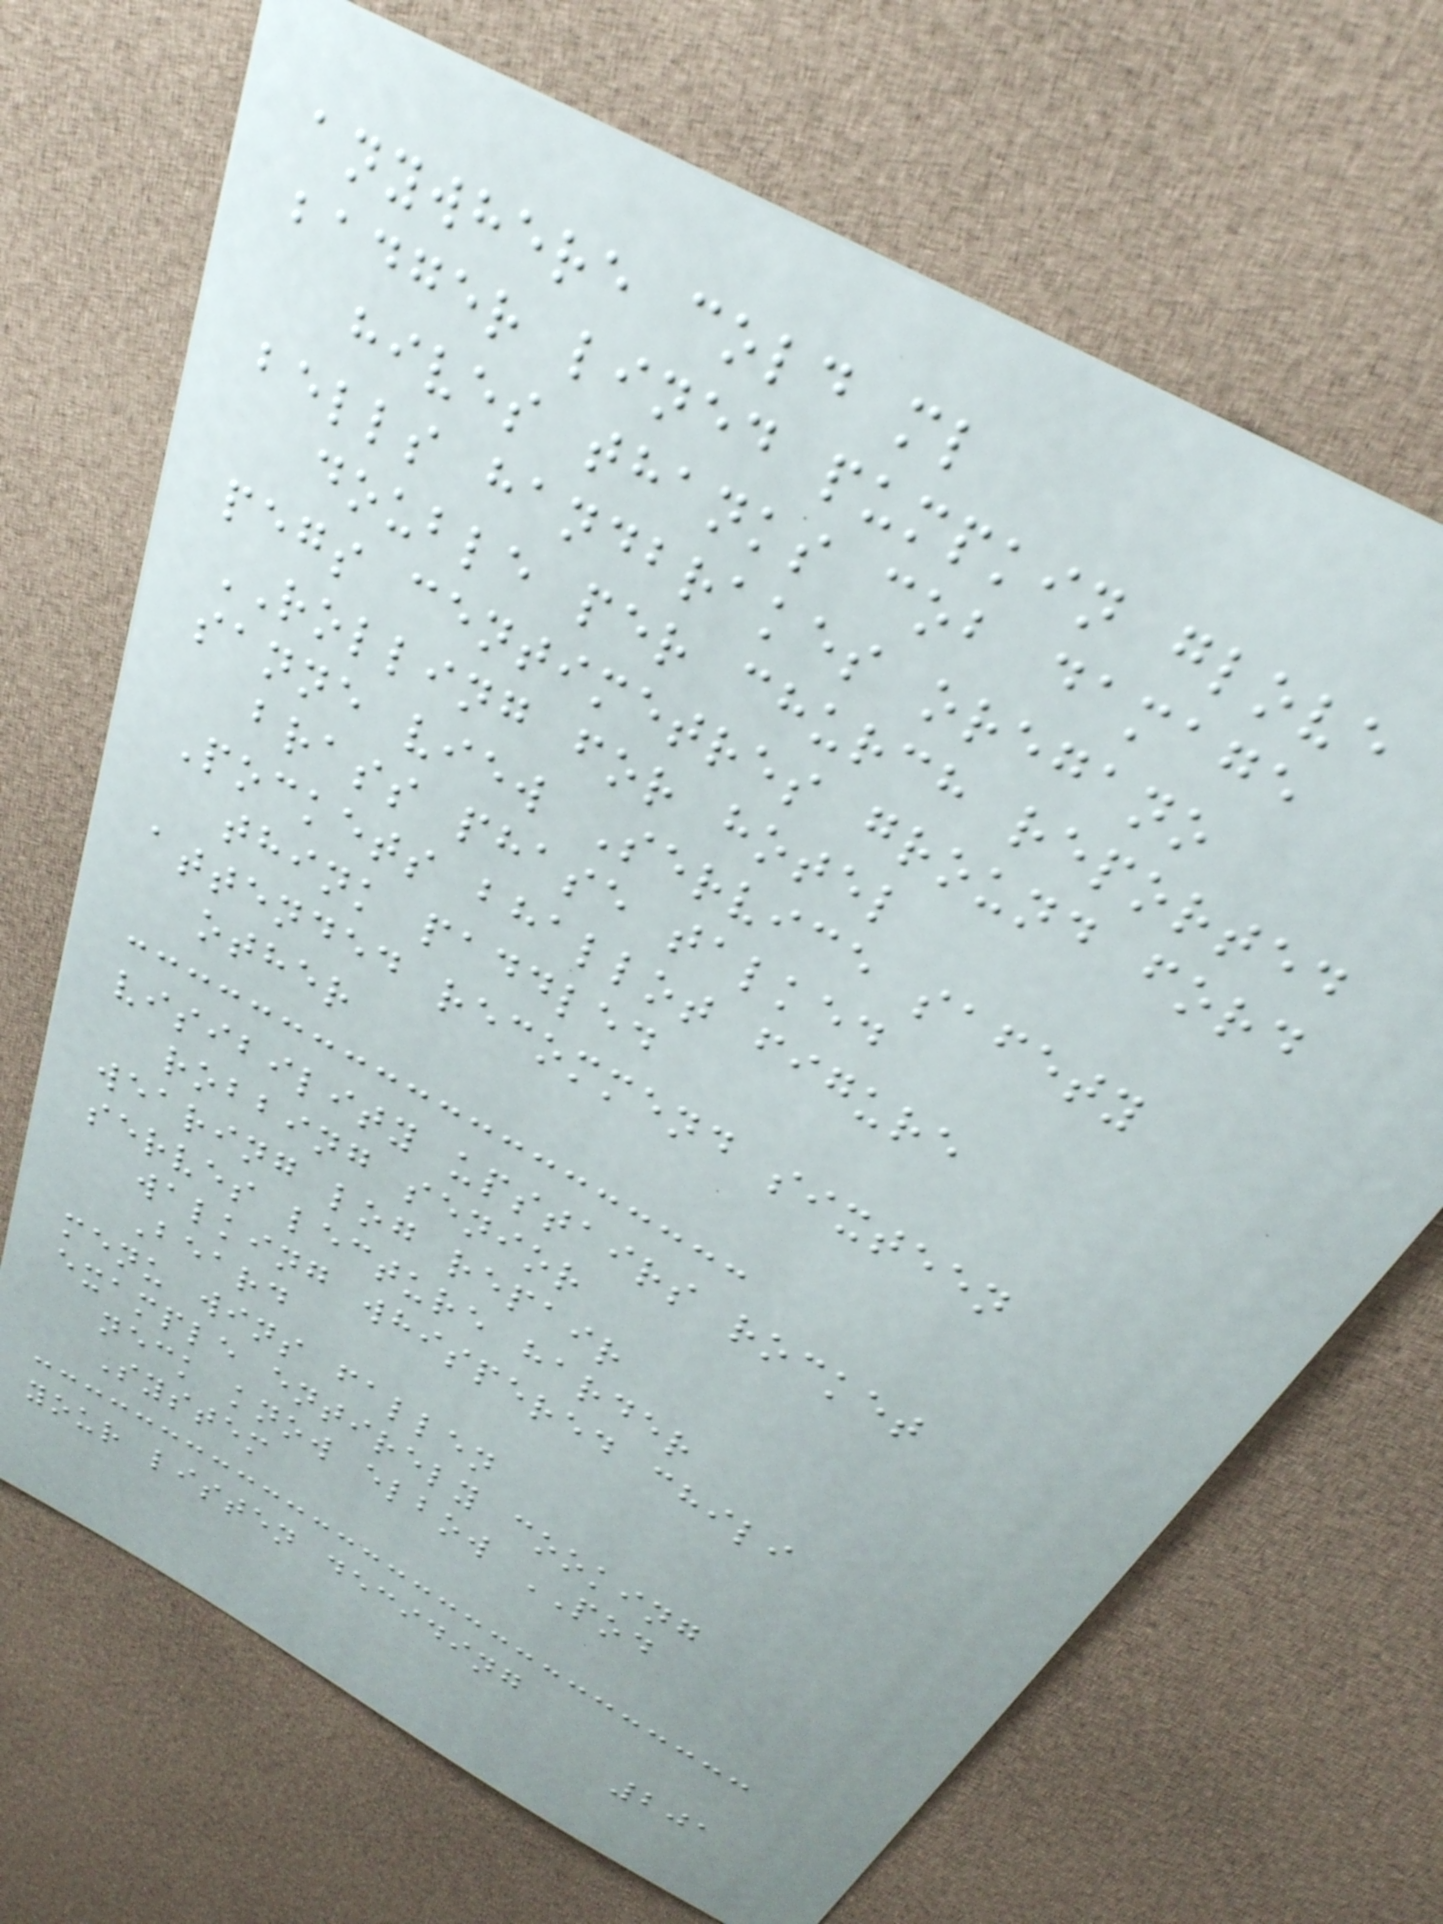anywhere cold ml
badger lined pumpkin glove
hives thanks cob damage
bells handbrakes oregano
double per church reported
pegs centimetres ground ford
ROLLING for hotel
sanne view Service safety
brass phase talked
Pockets bhallot figure
think paddled
attended recommend sixteen
other
visibility upstairs rocket
robbing senior
wearing log repair
serves lecture harder
walking whispered chili
Beard
menu wins fallen
example entirely cooking
neck know elbow POD
System
your listen deciding
201
